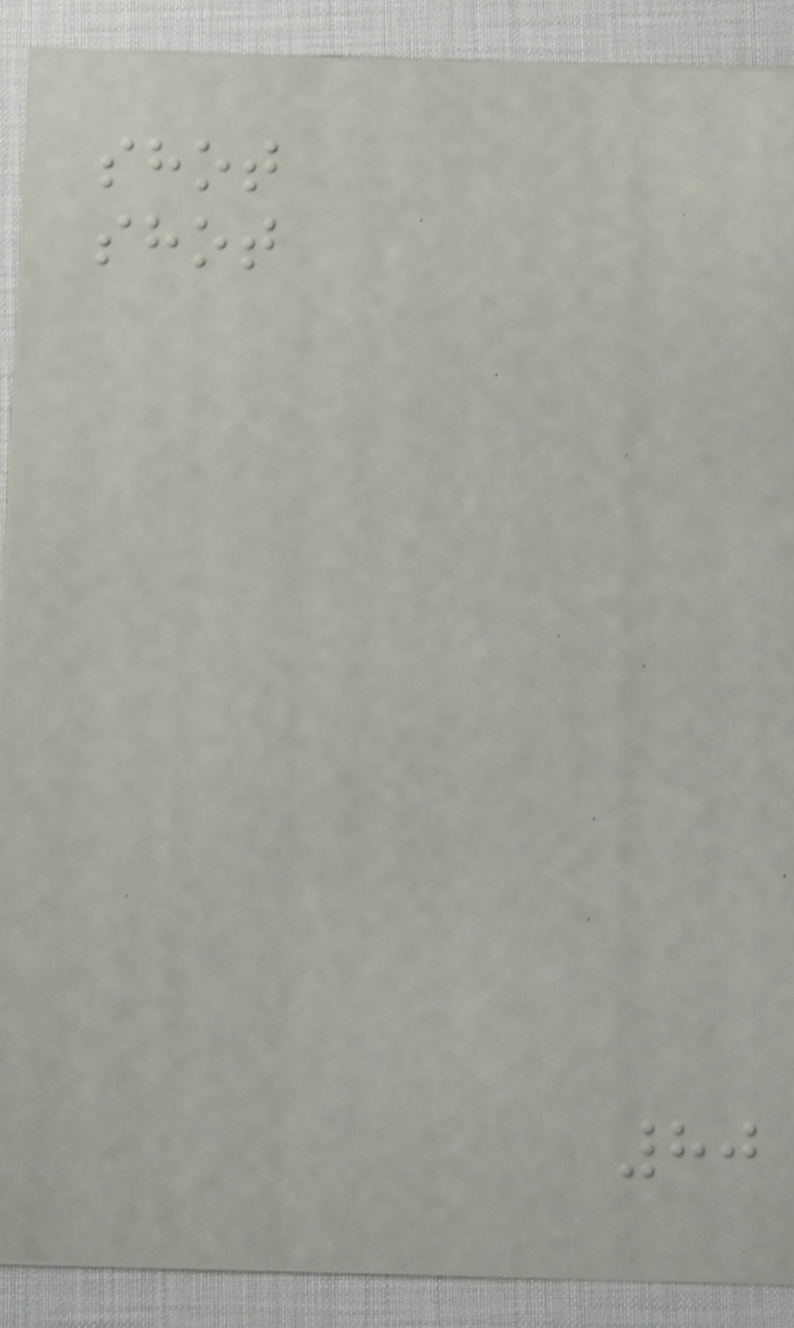shot
shot
80
